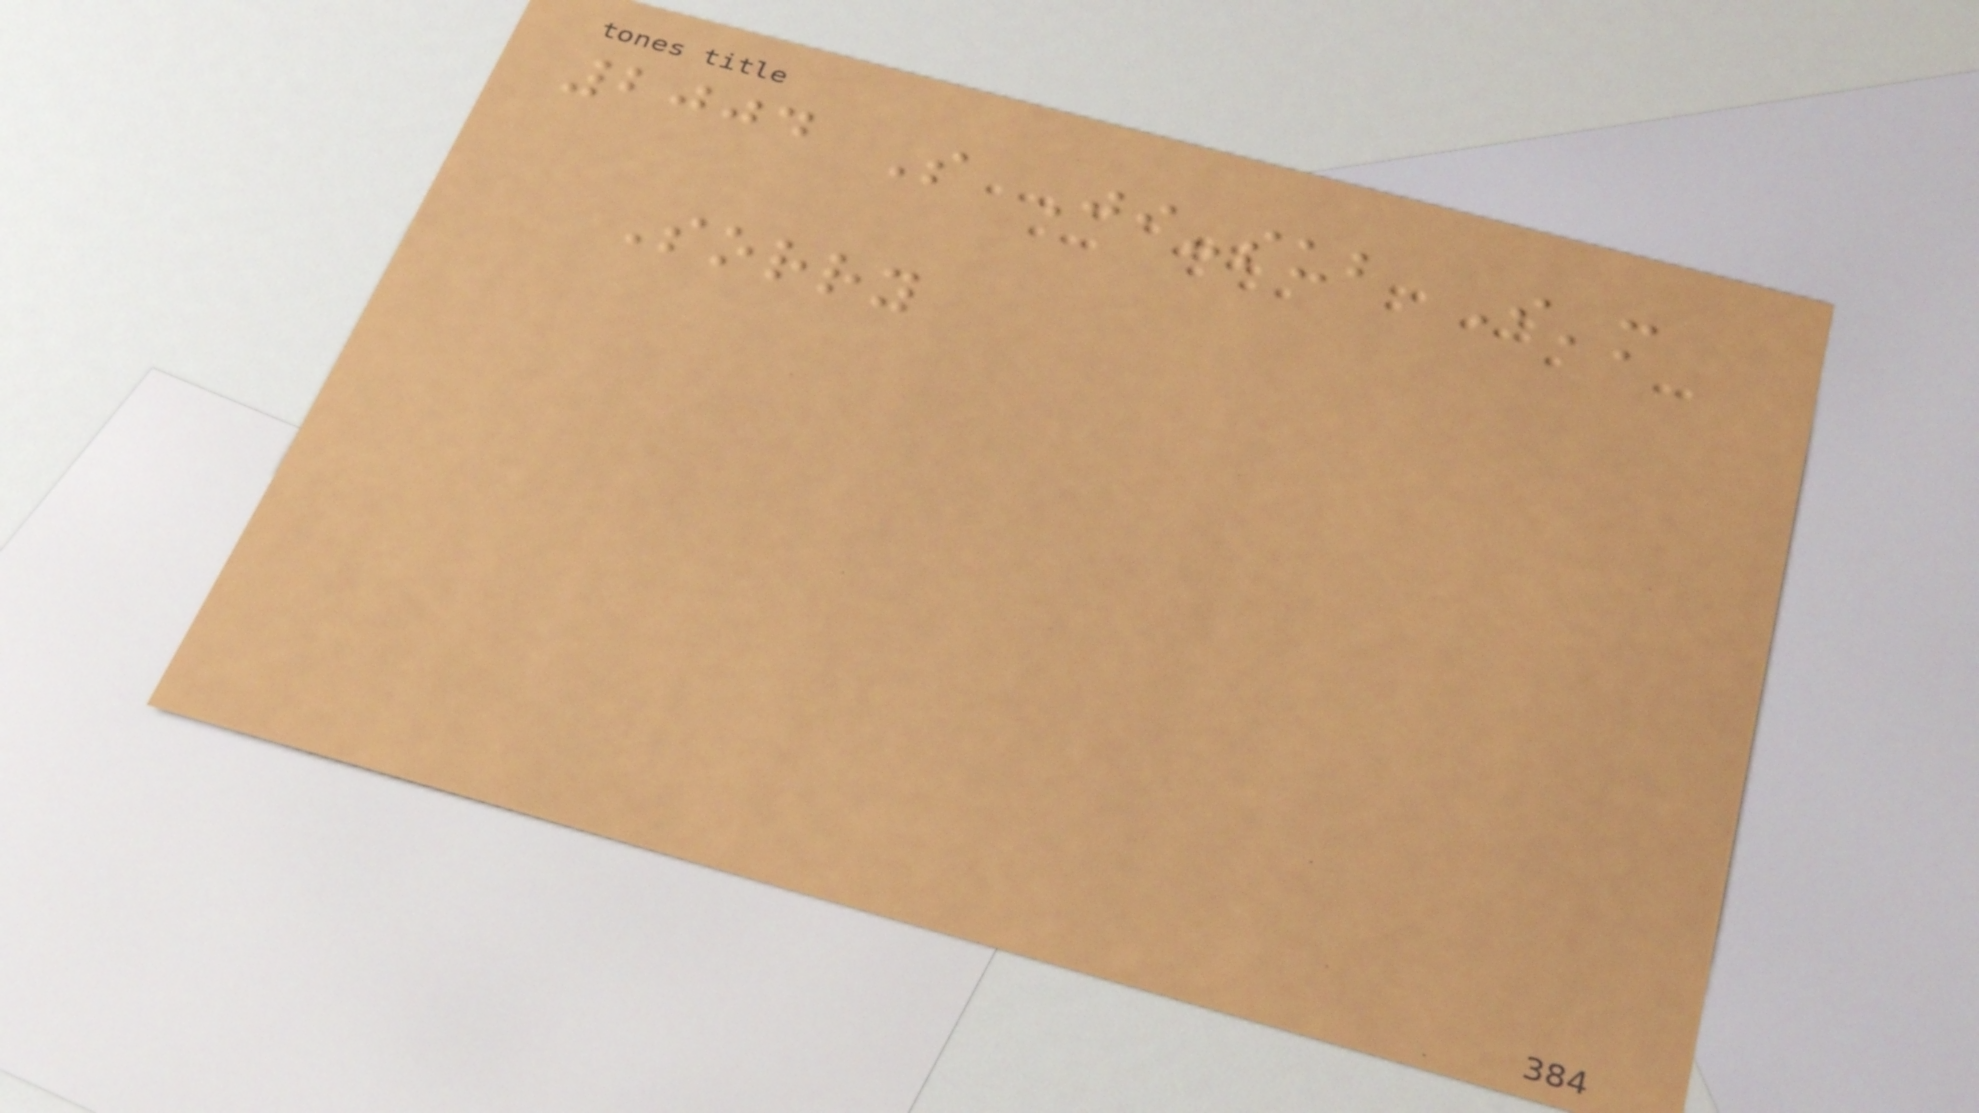2004 So Ji-sub I'm
Sorry
